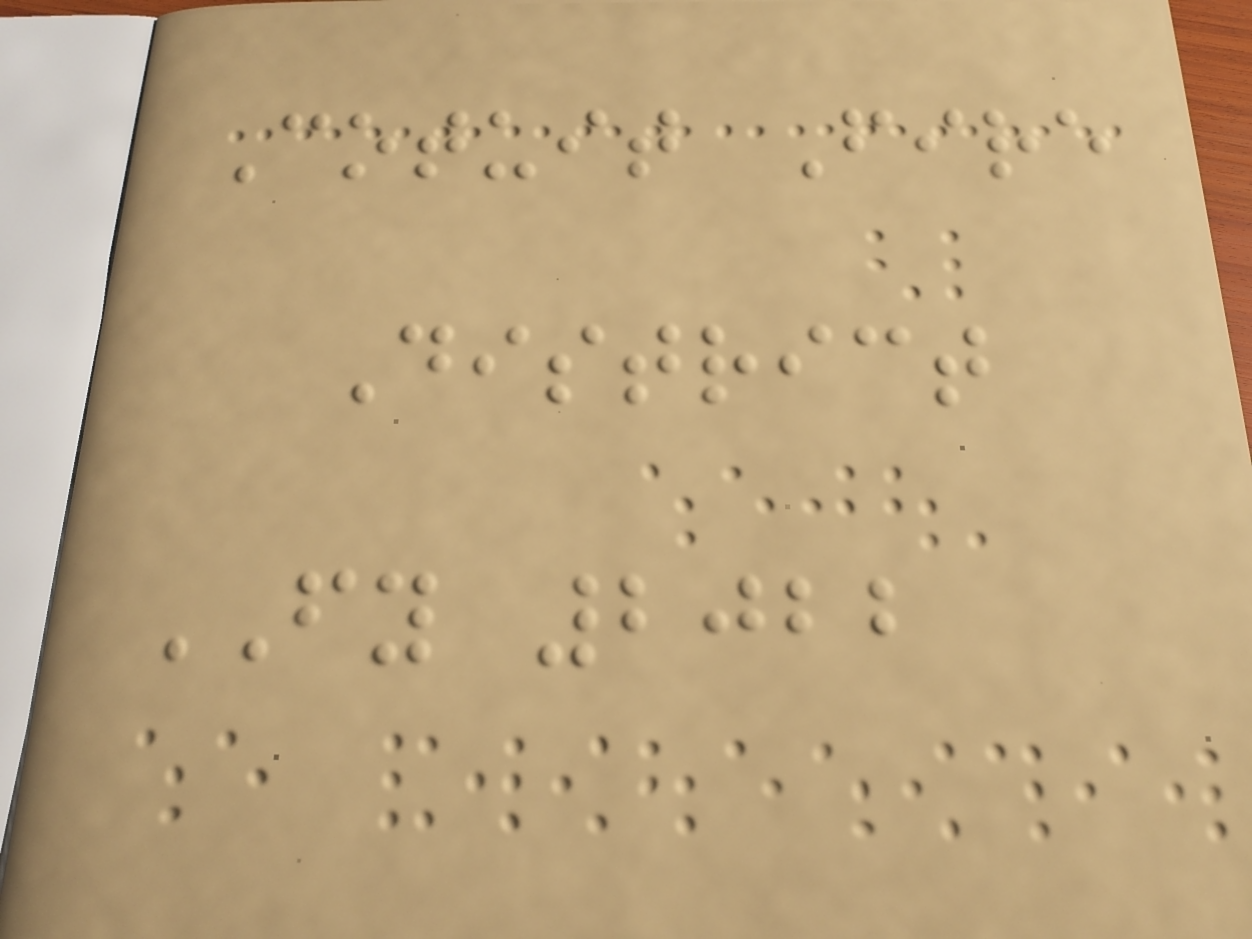Cotuit Fire
District
FY 2022
